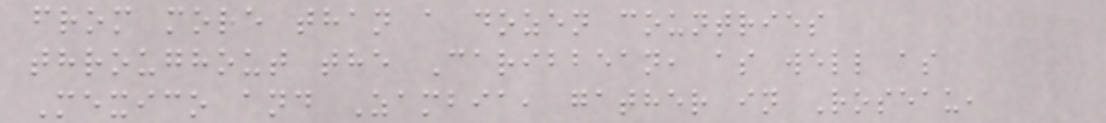from more than a dozen countries
throughout the Caribbean, as well as
Mexico and Zambia, gather in Roseau,
